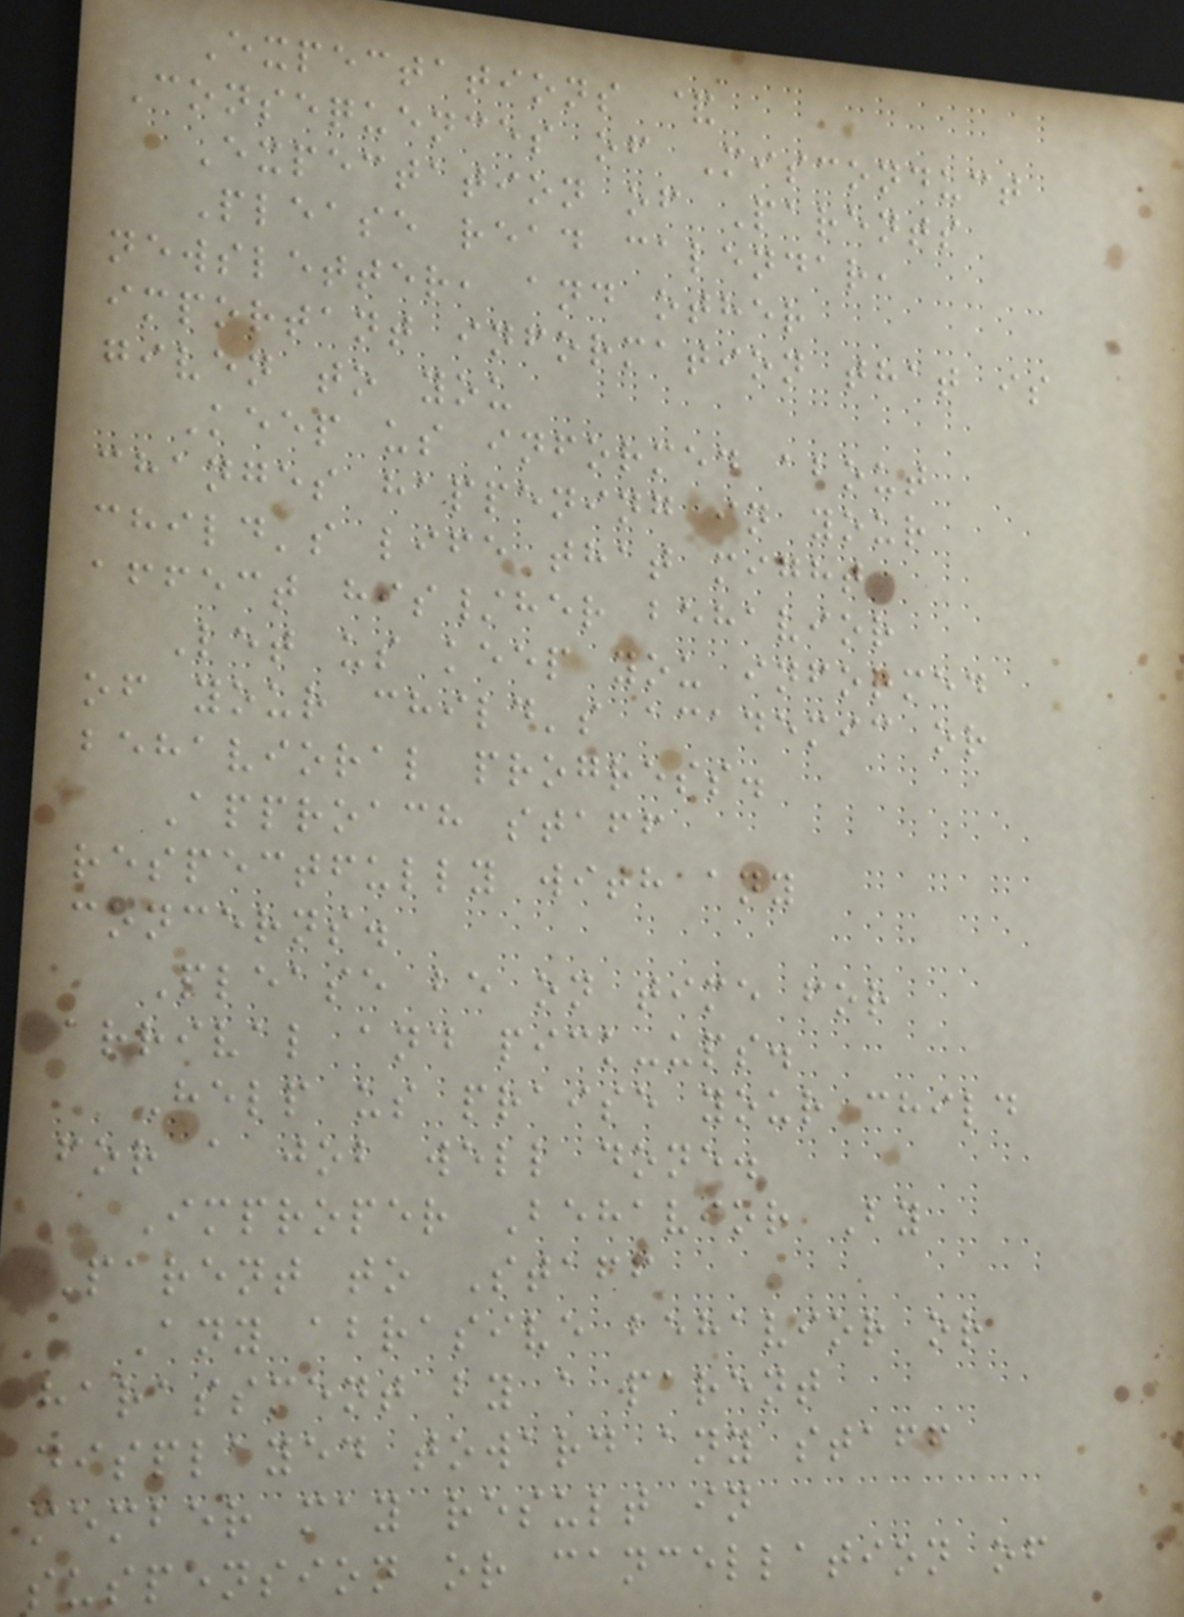Expectations &
Consequences of Misconduct
Expectation of Parents
Please read calendar,
newsletter, and other
important information that is
given to you
Keep us informed about
changes happening in your
child's life that might
affect his/her behavior
Let us keep you informed
of your child's academic or
behavioral progress.
Approach staff
respectfully with any
concerns.
Please be on time for
arrival and pick-ups.
Help us praise your child
for a job well done.
Improper Behavior By
Parent to Staff
Any abrasive behavior or
harassment by a parent
displayed toward any staff
member may result in
suspension or cancellation of
